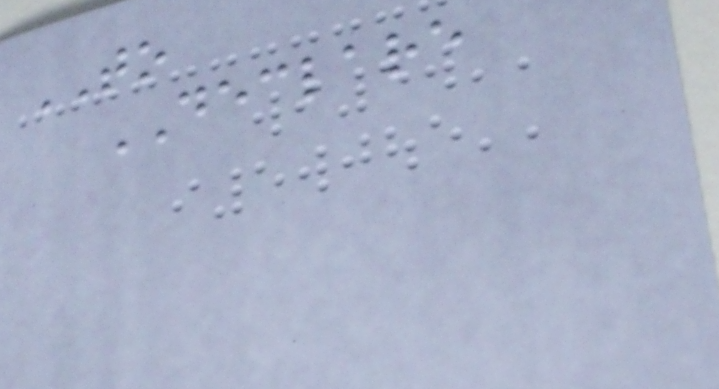TO
DECLARE
